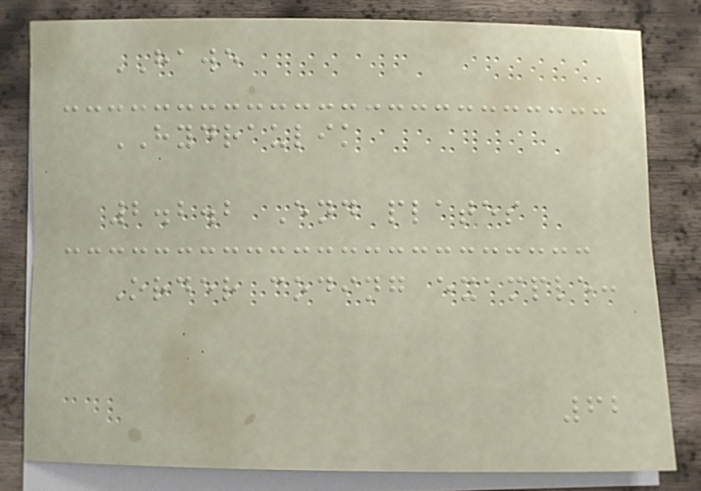HAWE
HYDRAULIK
2.2.2 End plates
Order coding example:
62
